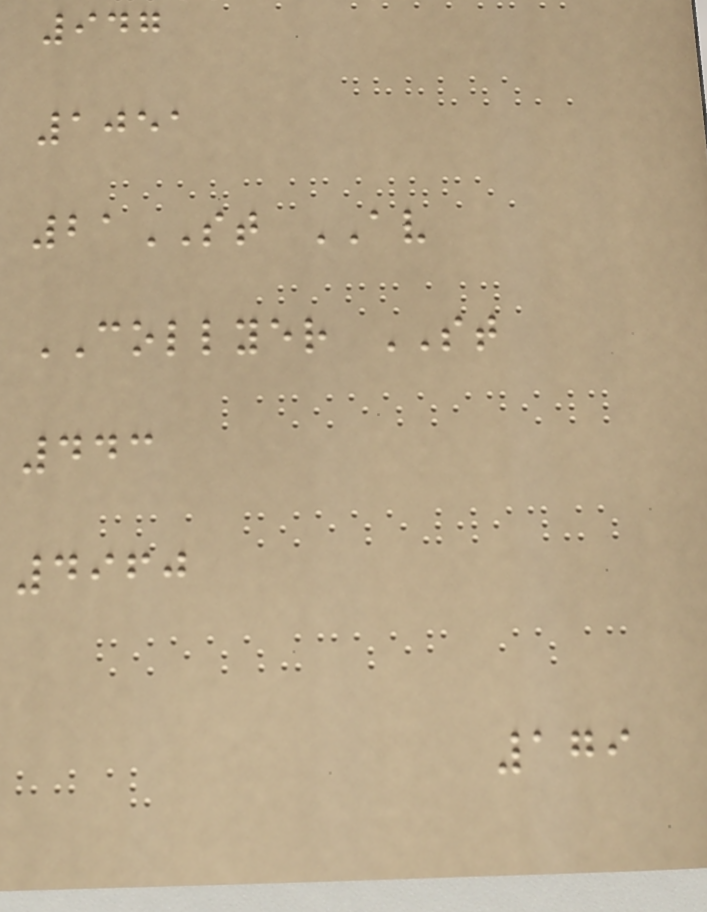947
1051
21ST AV
COLLYER ST
443
4960
179
